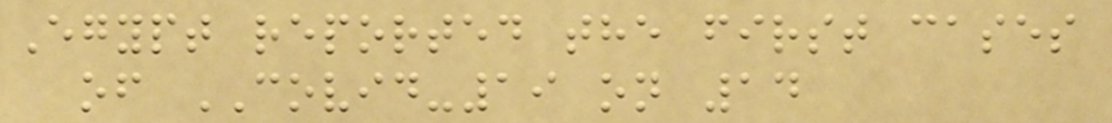Egypt reported the first cases
of COVID-19 on 14
